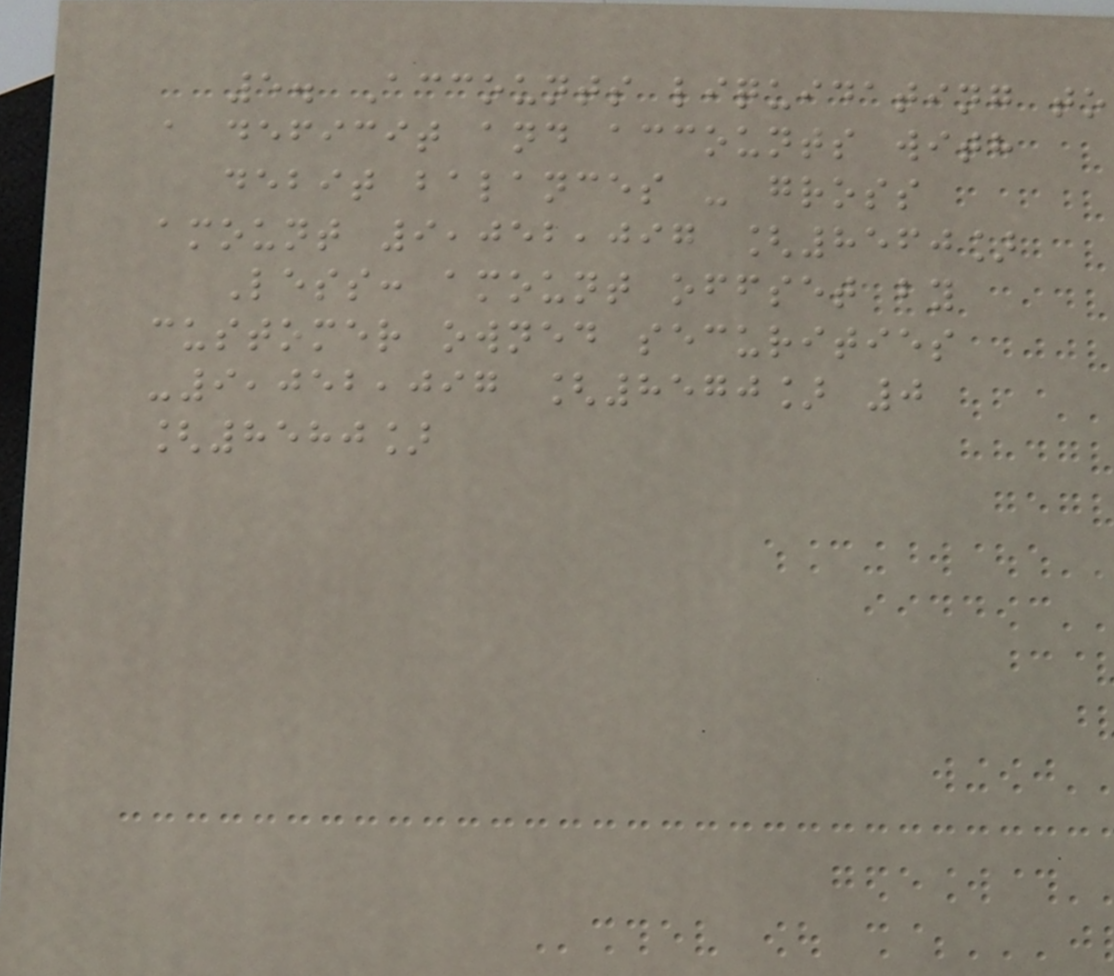5. Accounts liquidating to
a deficit and accounts with
debit balances - gross
amount 9,052,097 [8560]
Less: amount offset by
customer owned securities
-9,052,097 [8570] 0
[8580]
